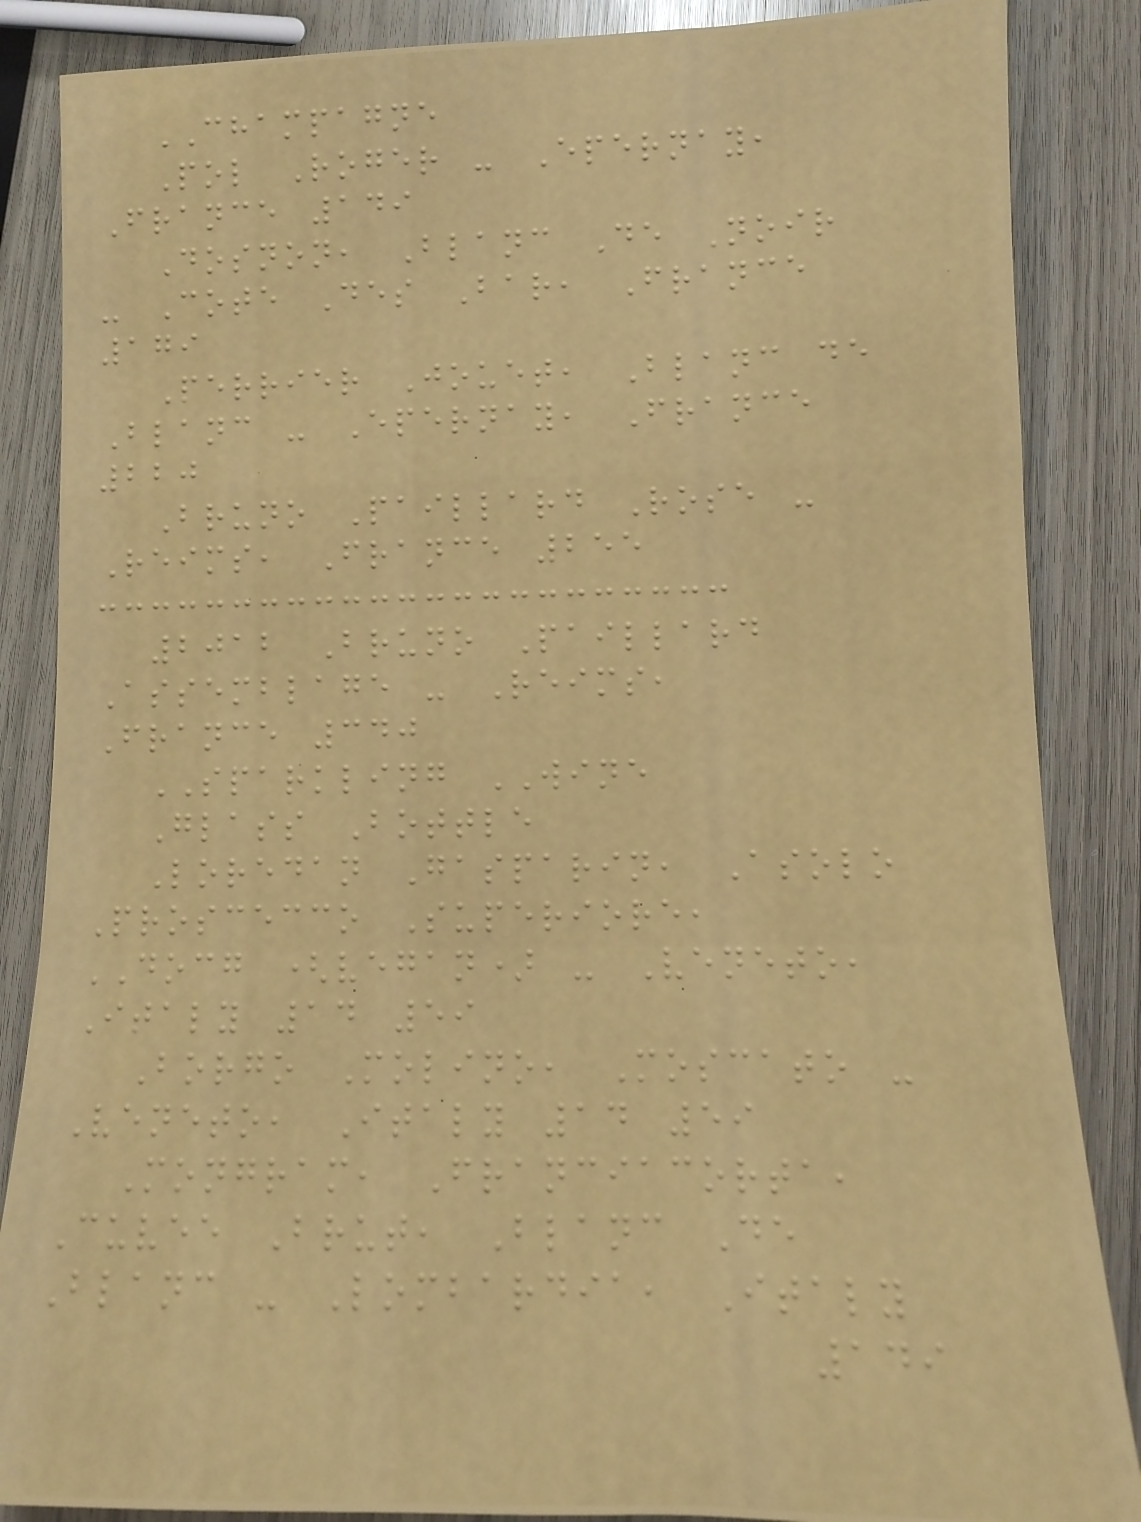CHAMPAGNE
Pol Roger - Epernay,
France 149
Dosnon, Blanc De Noir
- Cote Des Bar, France
179
Perrier Jouet, Blanc de
Blanc - Epernay, France
220
Bruno Paillard Rose -
Reims, France 255
2012 Bruno Paillard
Assemblage - Reims,
France 340
SPARKLING WINE
Glass Bottle
Loredan Gasparin, Asolo
Proscecco Superiore,
DOCG (vegan) - Veneto,
Italy 14 59
Borgo Molino, Moscato -
Veneto, Italy 14 59
Mongram, Franciacorta,
Cuvee Brut, Blanc De
Blanc - Lombardia, Italy
149
